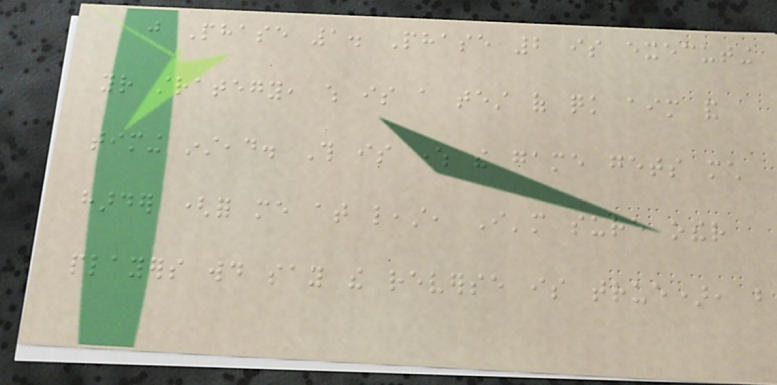just Phase 1. Phase 2 is executing
your strategy, which is a test of quick aim and
timing instead. This is where the game gets much
harder (for me at least, I'm sure other
players would say the reverse is true), but
